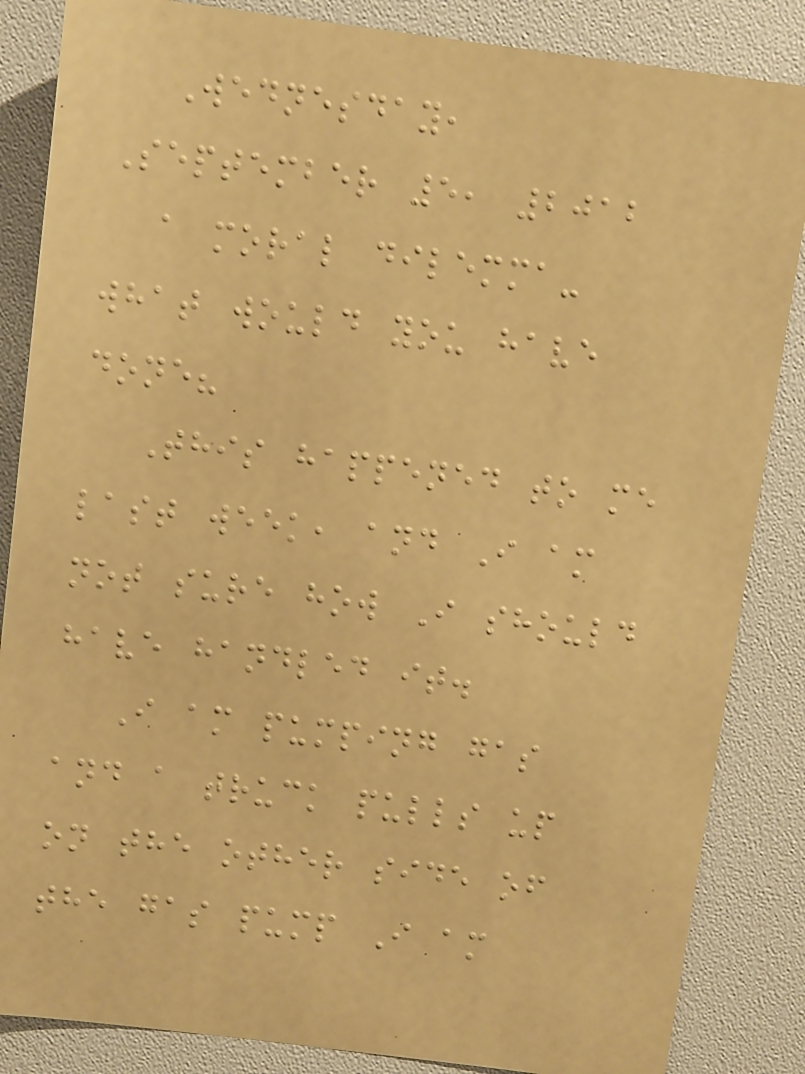Wednesday,
September 5, 2012
a moral dilemma-
what would you have
done?
This happened to me
last week, and I am
not sure how I should
have handled it.
I am pumping gas
and a truck pulls up
on the other side of
the gas pump I am
